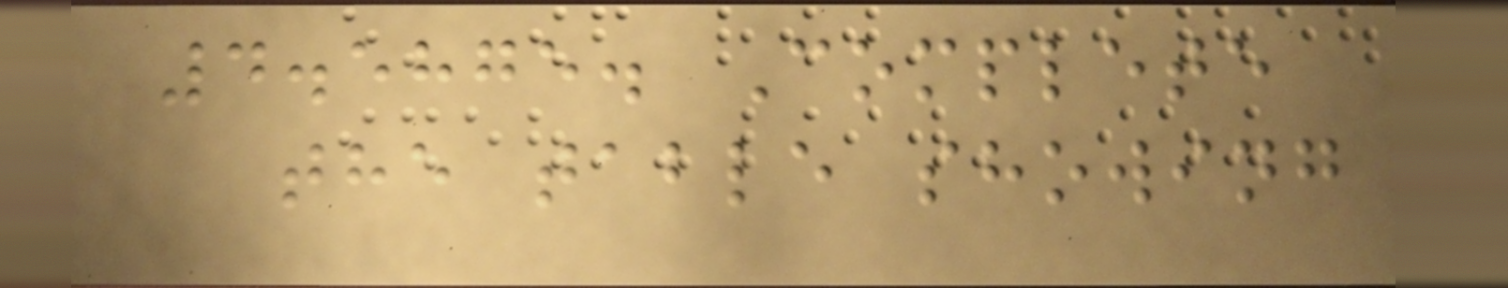4.5875. Complete
the table showing
